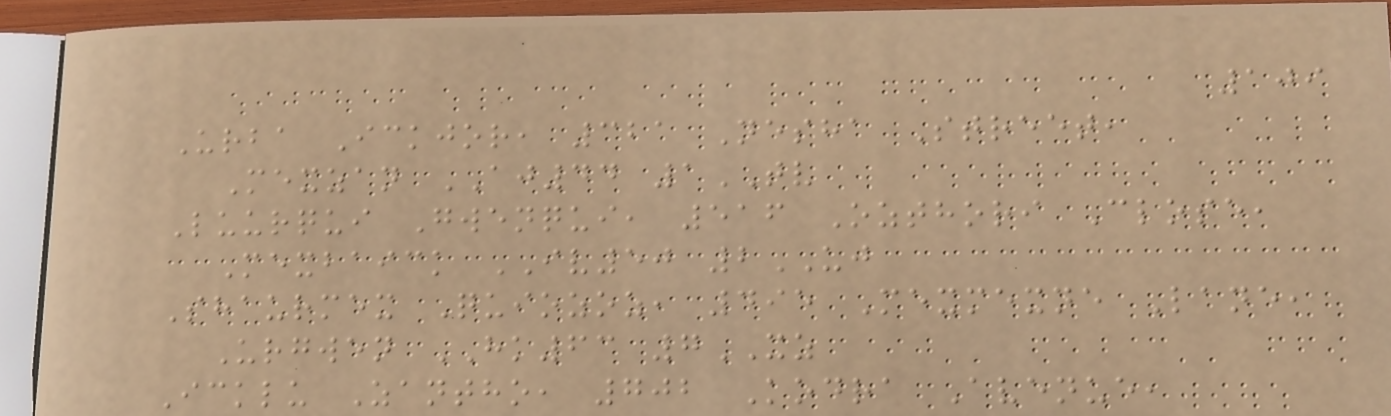109
Urba Ickjor, 321 Nesha Street,
Mexzan AJ44 1TV
Luurqui Gwenqui, 516 Ozthori Close,
Mexbaick IV50 2UJ
Shaurmex Quiozoz, 495 Mexmexne Lane,
Urgwen HK63 7XZ
Icklu Zantho, 702 Kodra Avenue,
